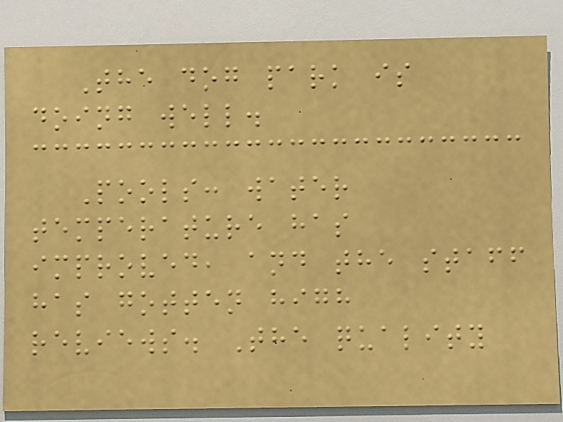The dog park is
doing well.
Pools: water
temperature has
improved, and the staff
has gotten high
reviews. The quality
